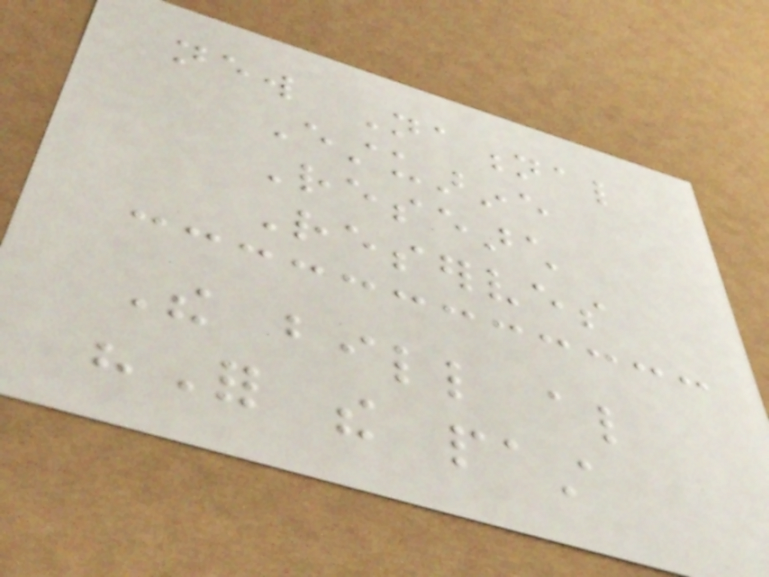new National
Estuarine
Research
Reserves
The bill also
"For the past
